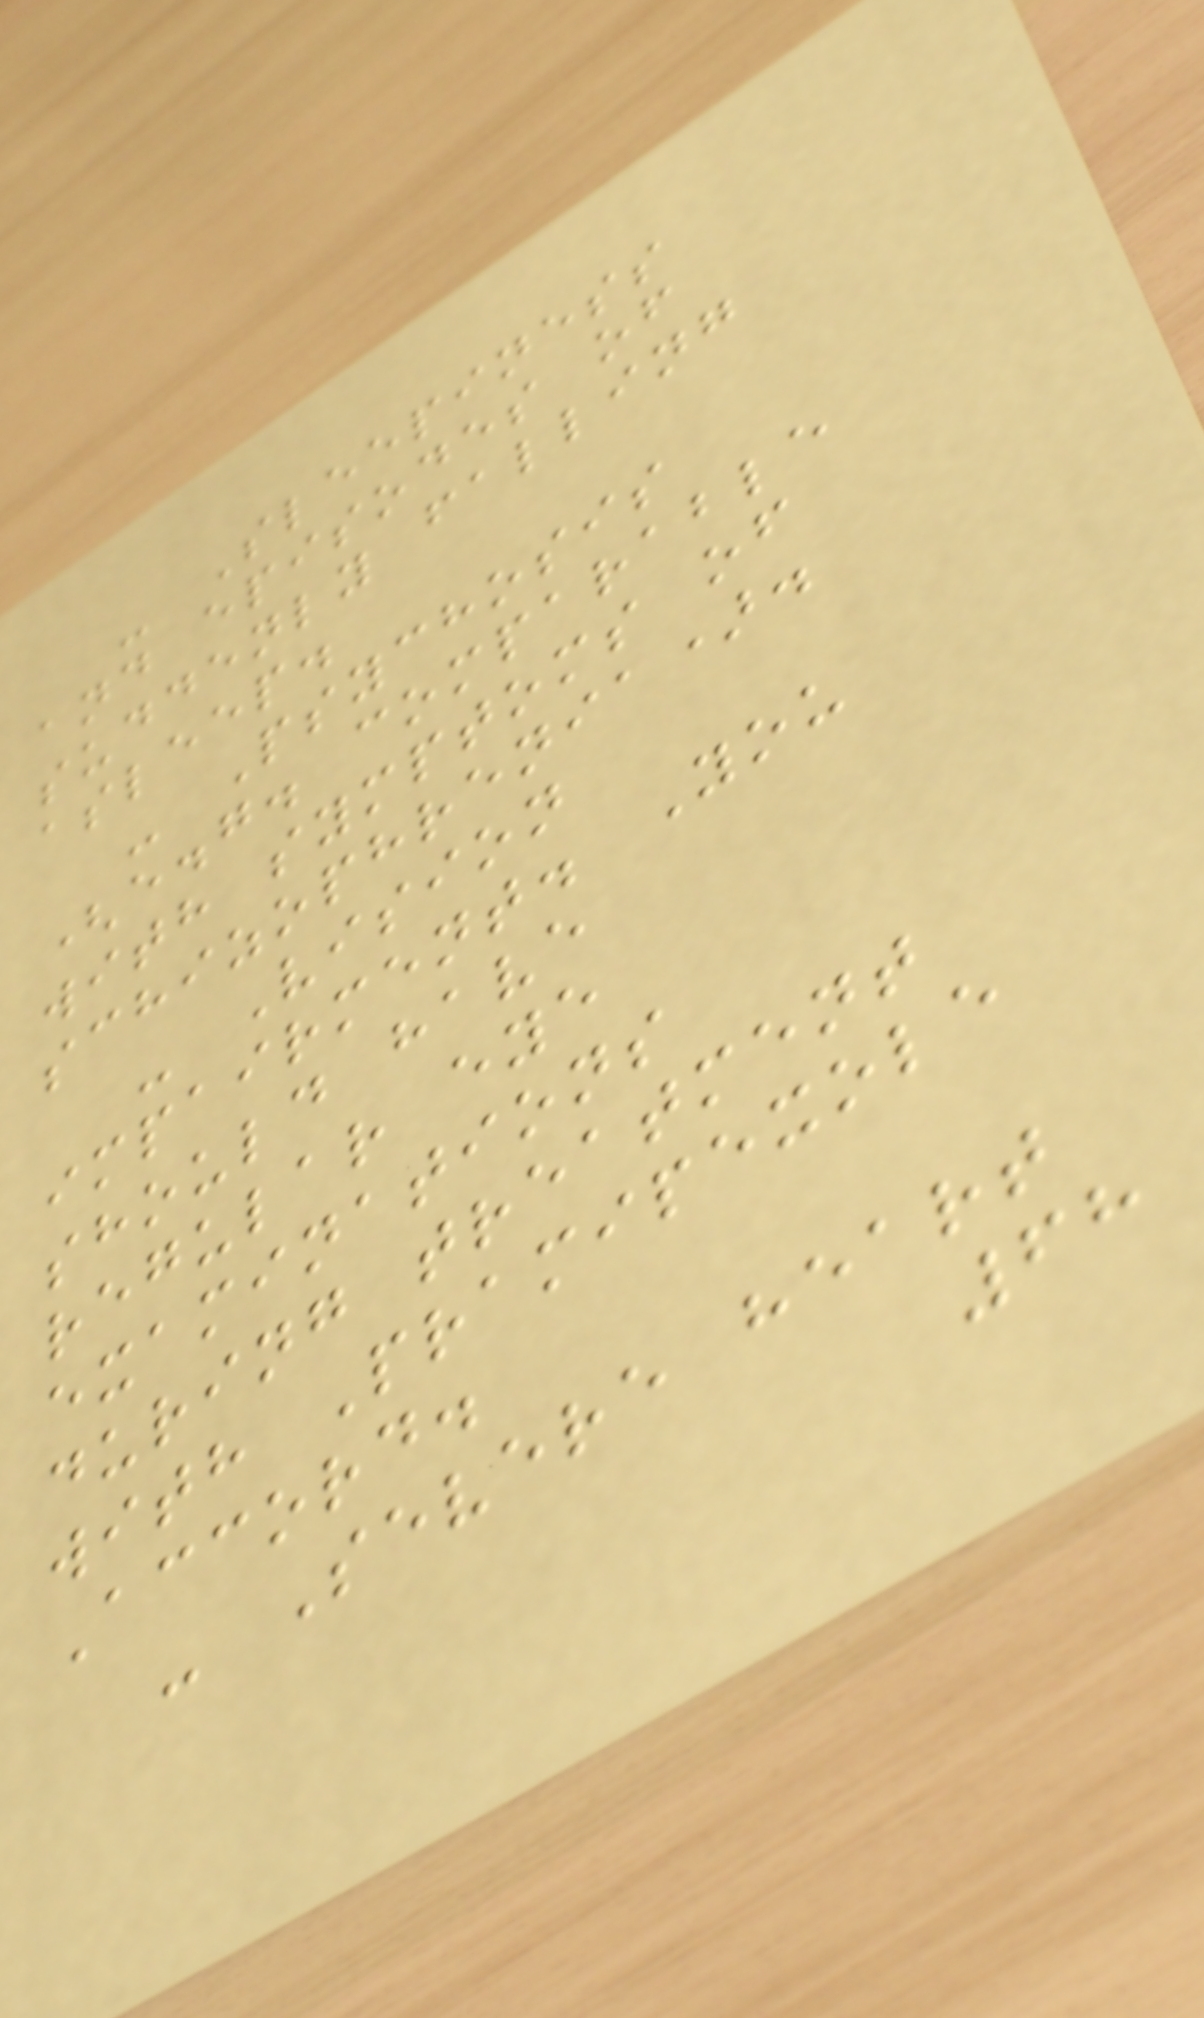- Sleepiness
and episodes of
suddenly falling
asleep.
- Psychosis
(e.g. comparable
with symptoms of
schizophrenia).
- Vision
impairment. You
should have
regular eye
examinations
during treatment
with Pramipexole
Accord.
- Severe heart
68
